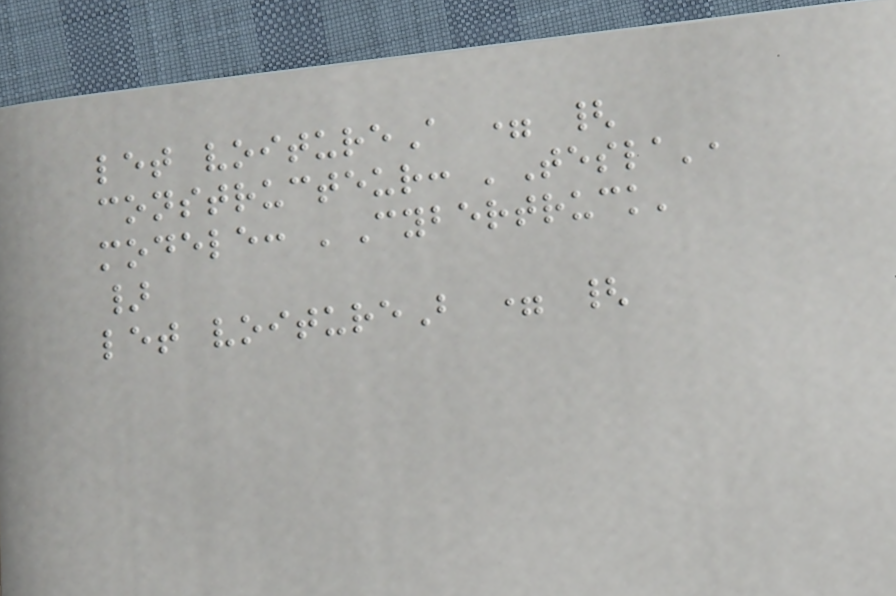let voitureA = {
constructeur: 'Tesla',
modele: 'Cybertruck'
}
let voitureB = {
